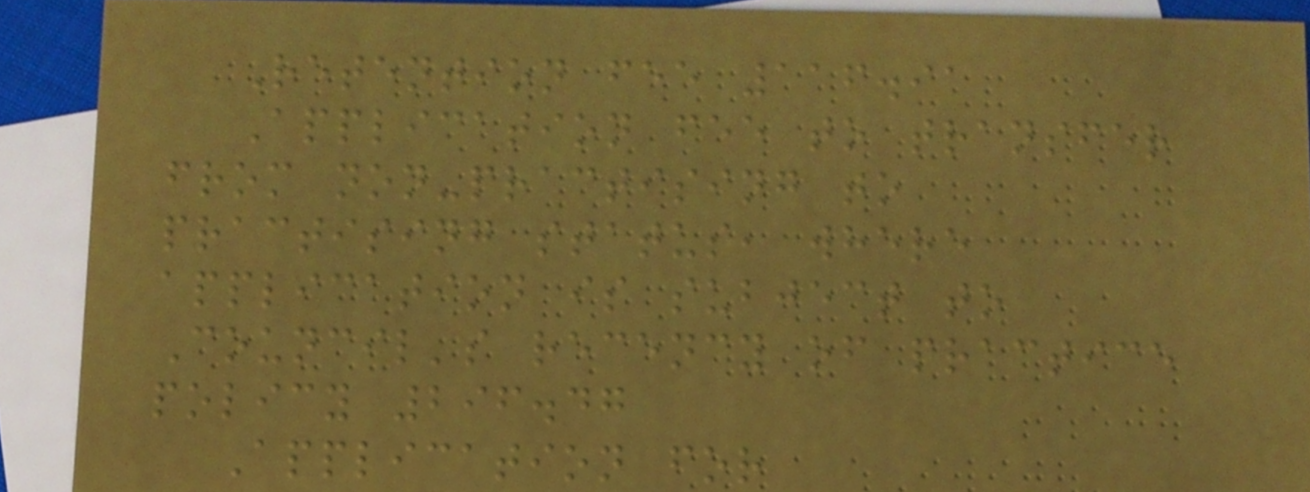Retention fee 116.91
Application fee to transfer
from non-practising to
practising status, where
application is subject to
Council's recency of practice
policy 296.47
Application for
